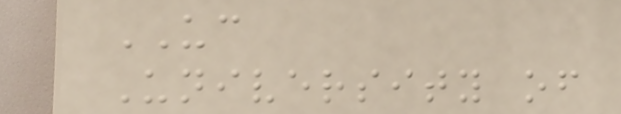UC
University of
